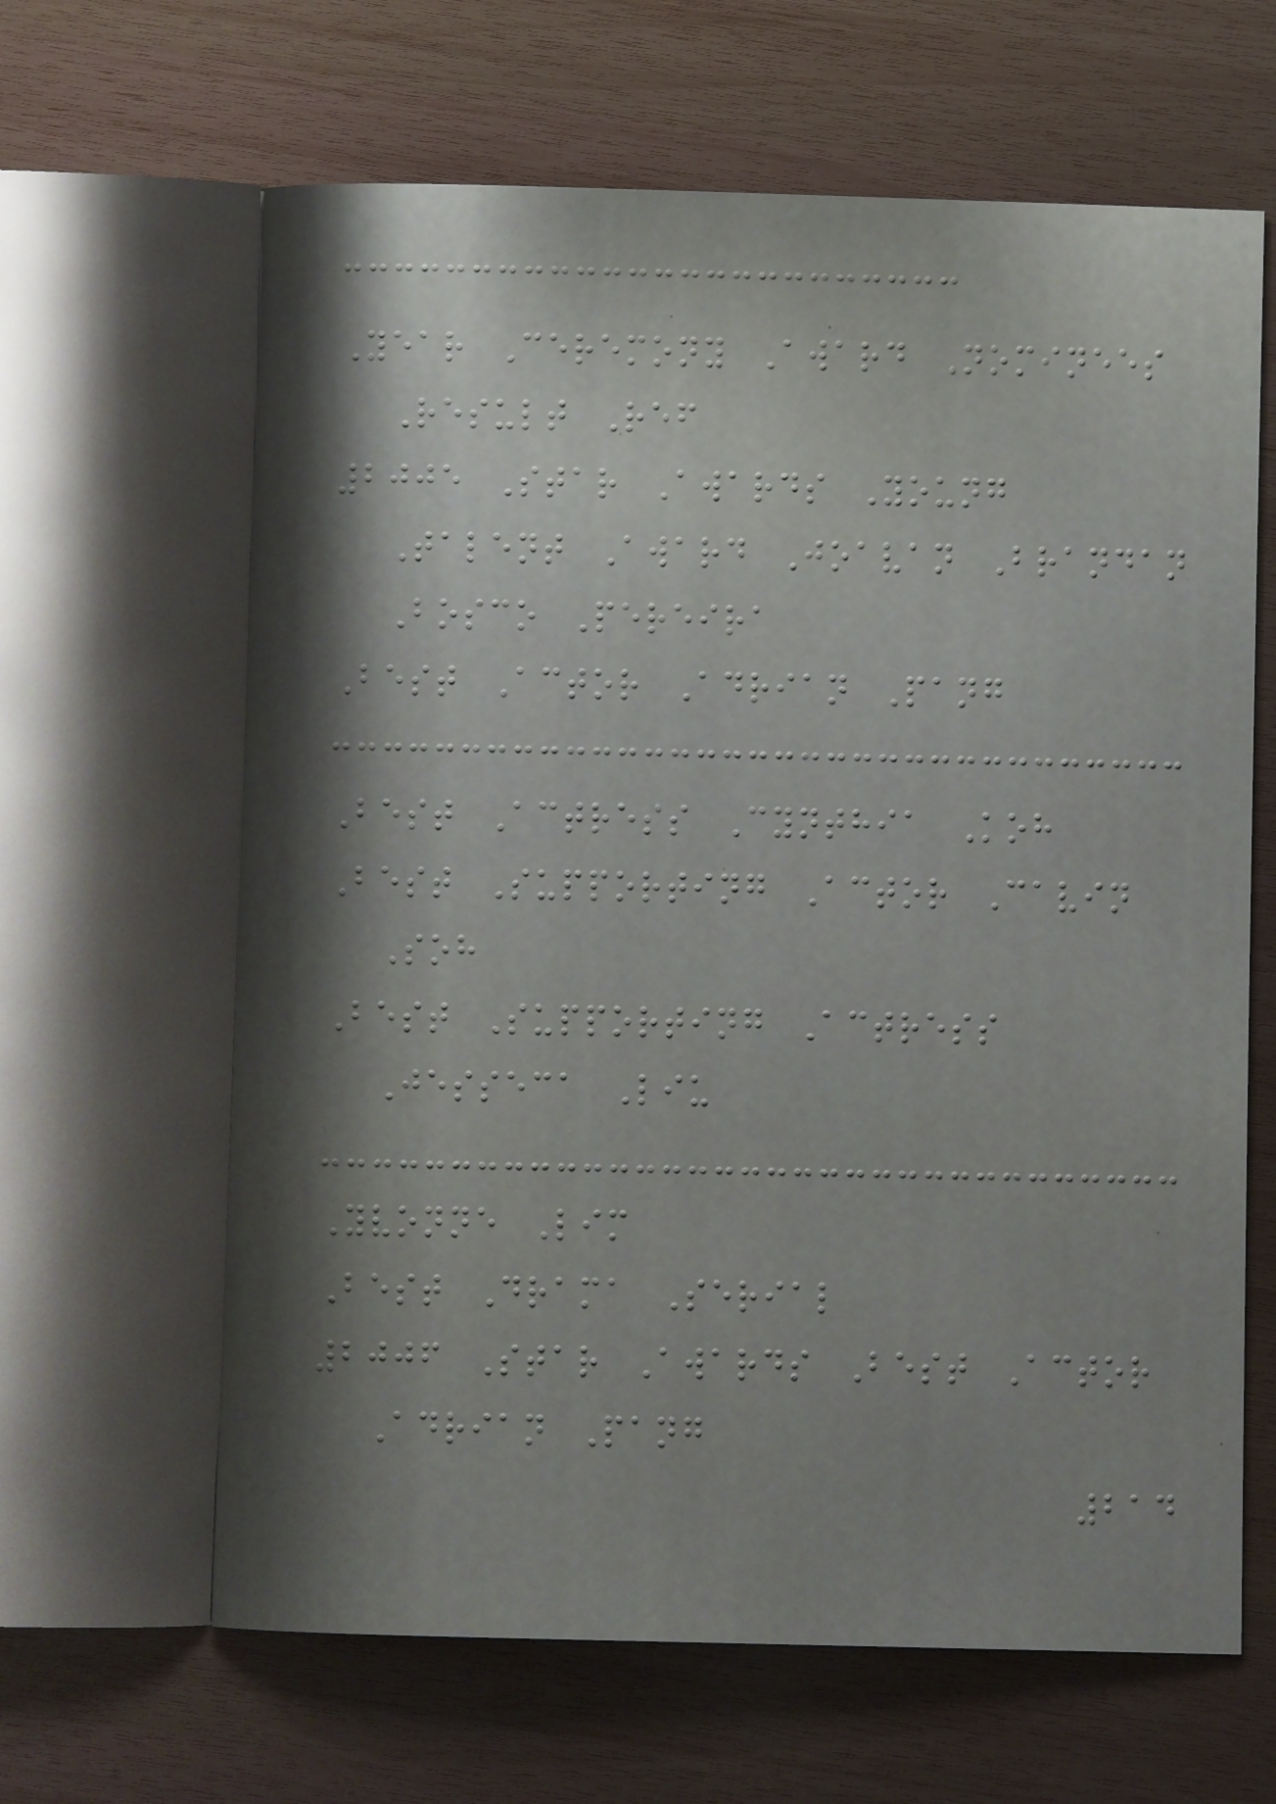Year Ceremony Award Nominees
Result Ref
2005 Star Awards Young
Talent Award Joavan Brandan
Bosco Pereira
Best Actor Adrian Pang
Best Actress Cynthia Koh
Best Supporting Actor Cavin
Soh
Best Supporting Actress
Jesseca Liu
Yvonne Lim
Best Drama Serial
2006 Star Awards Best Actor
Adrian Pang
214
